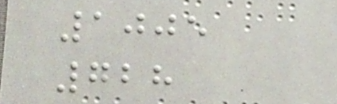1005
728
